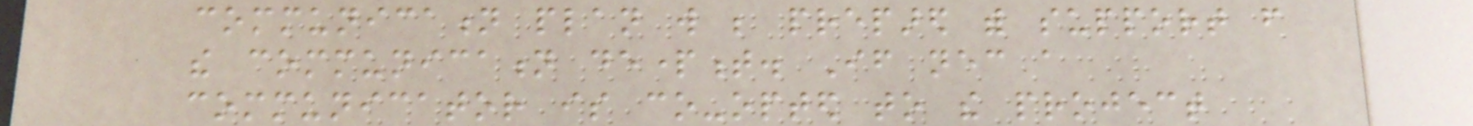communication plan will be prepared with support from
the communication department. If necessary a
communicator is co-opted to the project
